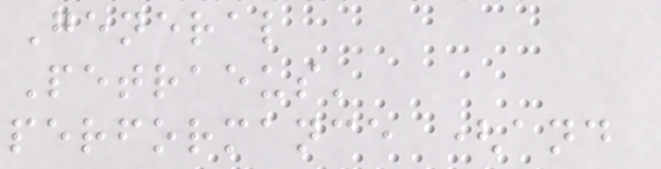General
Petraeus'
performance (and
